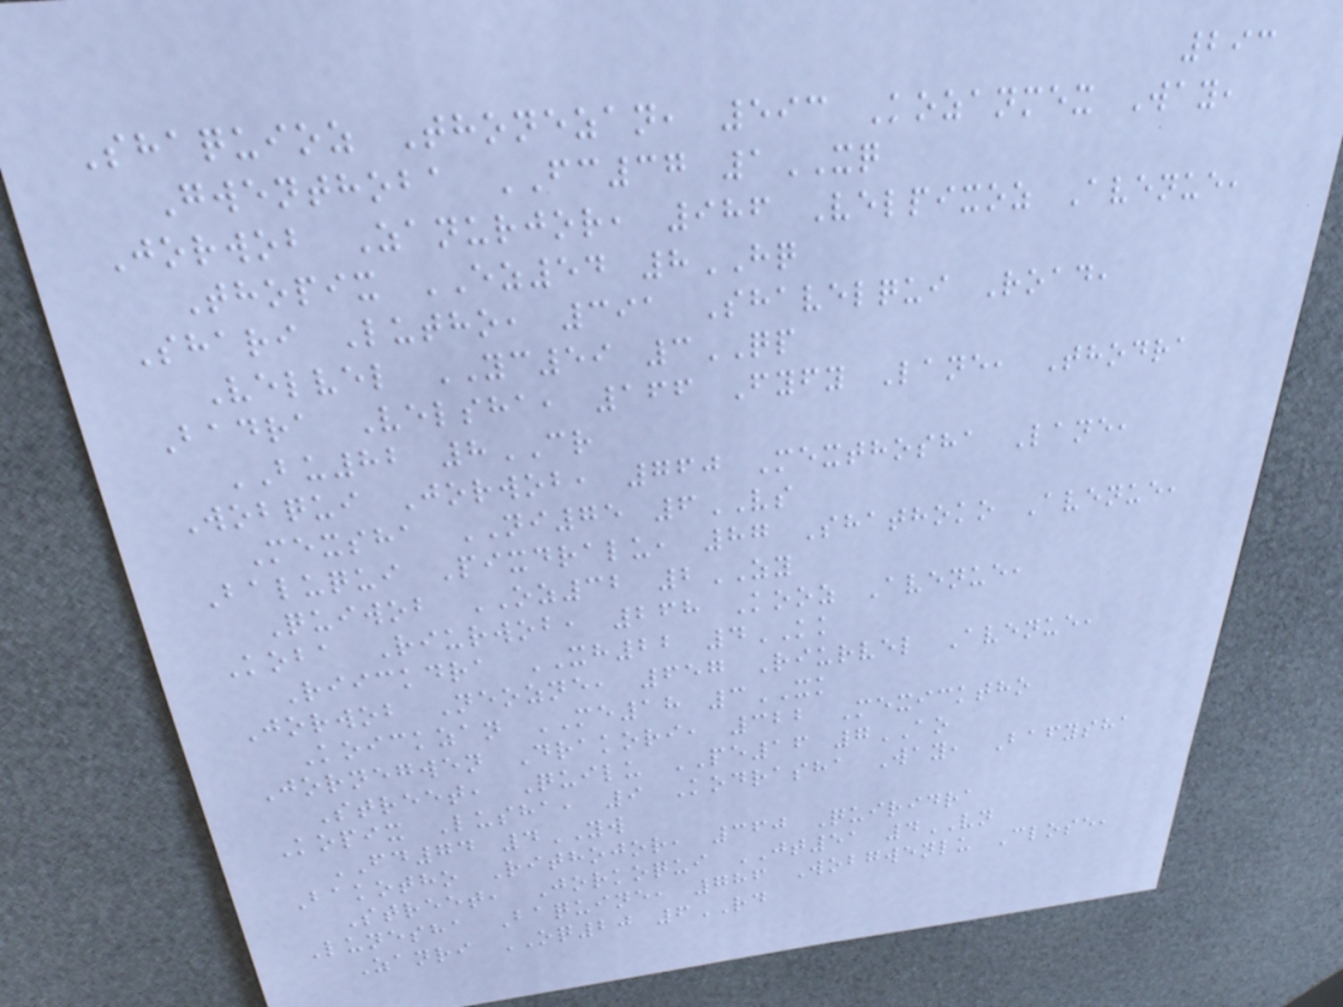293
Shaquioz Thonezan, 593 Kozanmex Way,
Gwenthoba FC37 1XQ
Jorwob Zanurjor, 986 Velpixoz Avenue,
Thopix EZ54 8HQ
Shari Lutho, 391 Shavelqui Road,
Velvel YC59 3QP
Badra Velsha, 166 Fyfy Lane, Thodra
BU82 8CR
Wobqui Jorwob, 760 Mexthosha Lane,
Mexsha NI75 6VS
Baluqui Pixdralu, 87 Shathoko Avenue,
Quiwob OZ32 2ZY
Koba Riurwob, 268 Kooz Avenue,
Riickdra XH22 4KK
Jorwob Neozne, 657 Riurvel Avenue,
Koickzan ME18 3XK
Jornegwen Drakori, 322 Mexicktho
Street, Quilu PE16 7AO
Kopix Lusha, 9 Kodrasha Way, Bafysha
FD74 4YW
Bakotho Rithojor, 360 Quiridra
Street, Jorkoqui JT51 4VN
Lunesha Baquine, 786 Wobgwenlu Close,
Zanri OQ20 6RD
